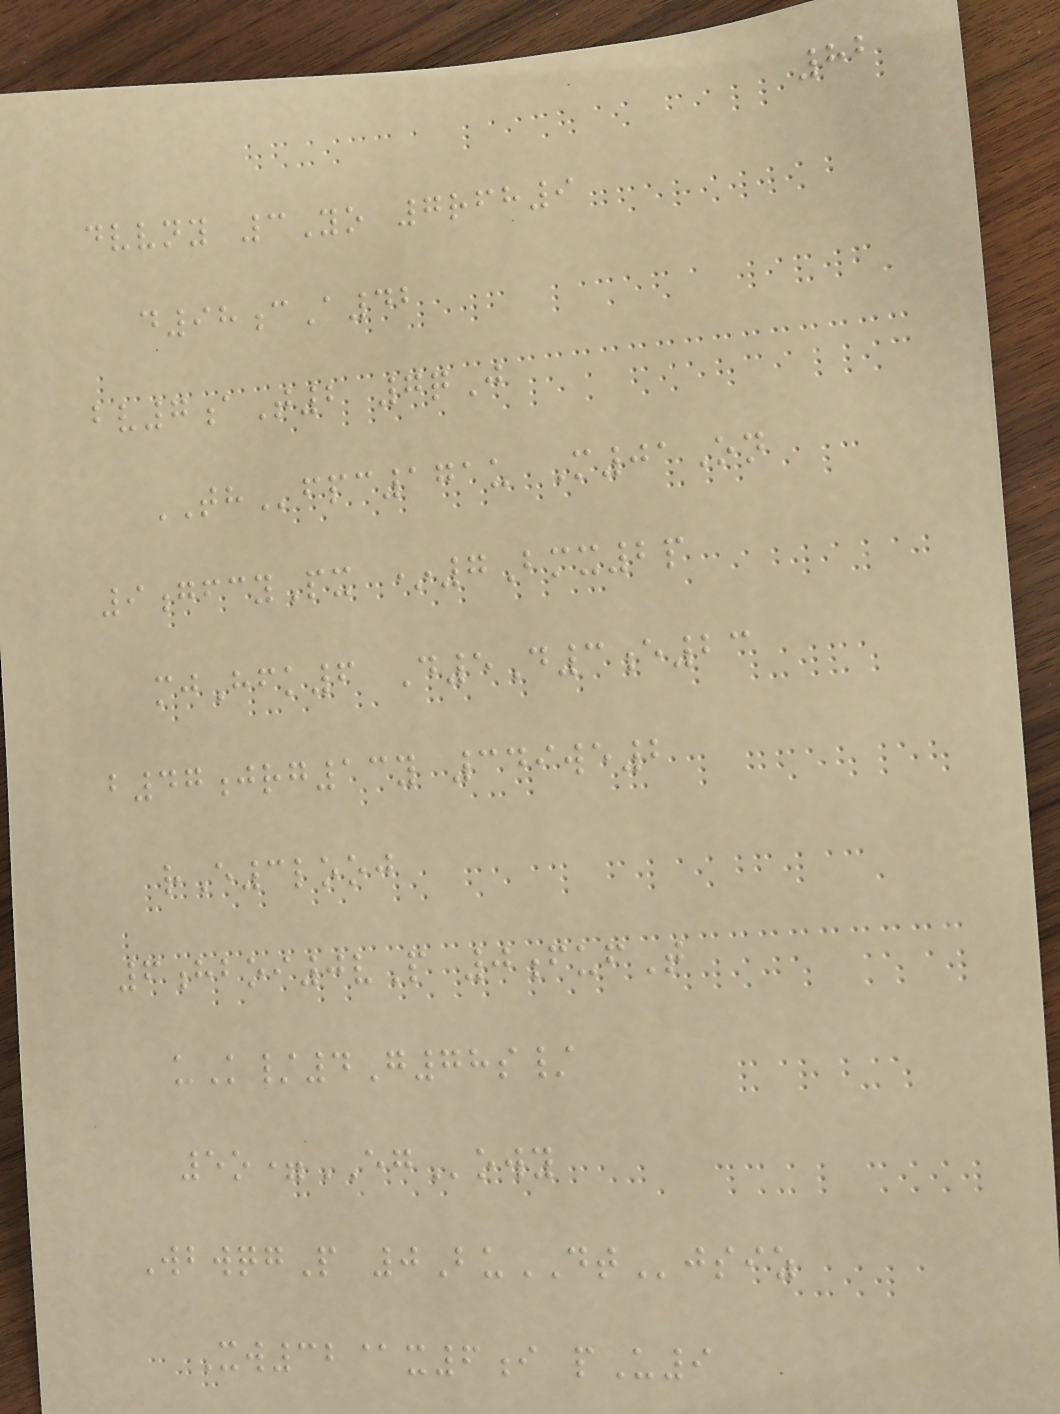82
dvvny 3Yo 7rfh9
d98cA42
bv7aT2 7qJ
THfpc171u M01On
9gfcyPx *7Bmx2p
mjHfk6 D5D3e23
b47jrg13y 349we2
rE3looj
6hboi0vP 0fufT
uK/4G78s/
5o=EGowy
WbwqgP 0BuDTjsiz
Xw32@x6i pU9
